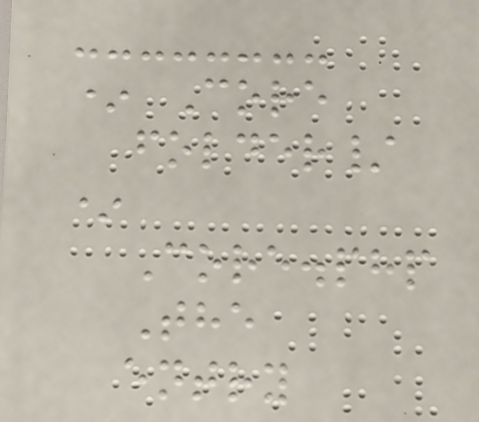* Core
folder/
*
Core.php
The
entry
